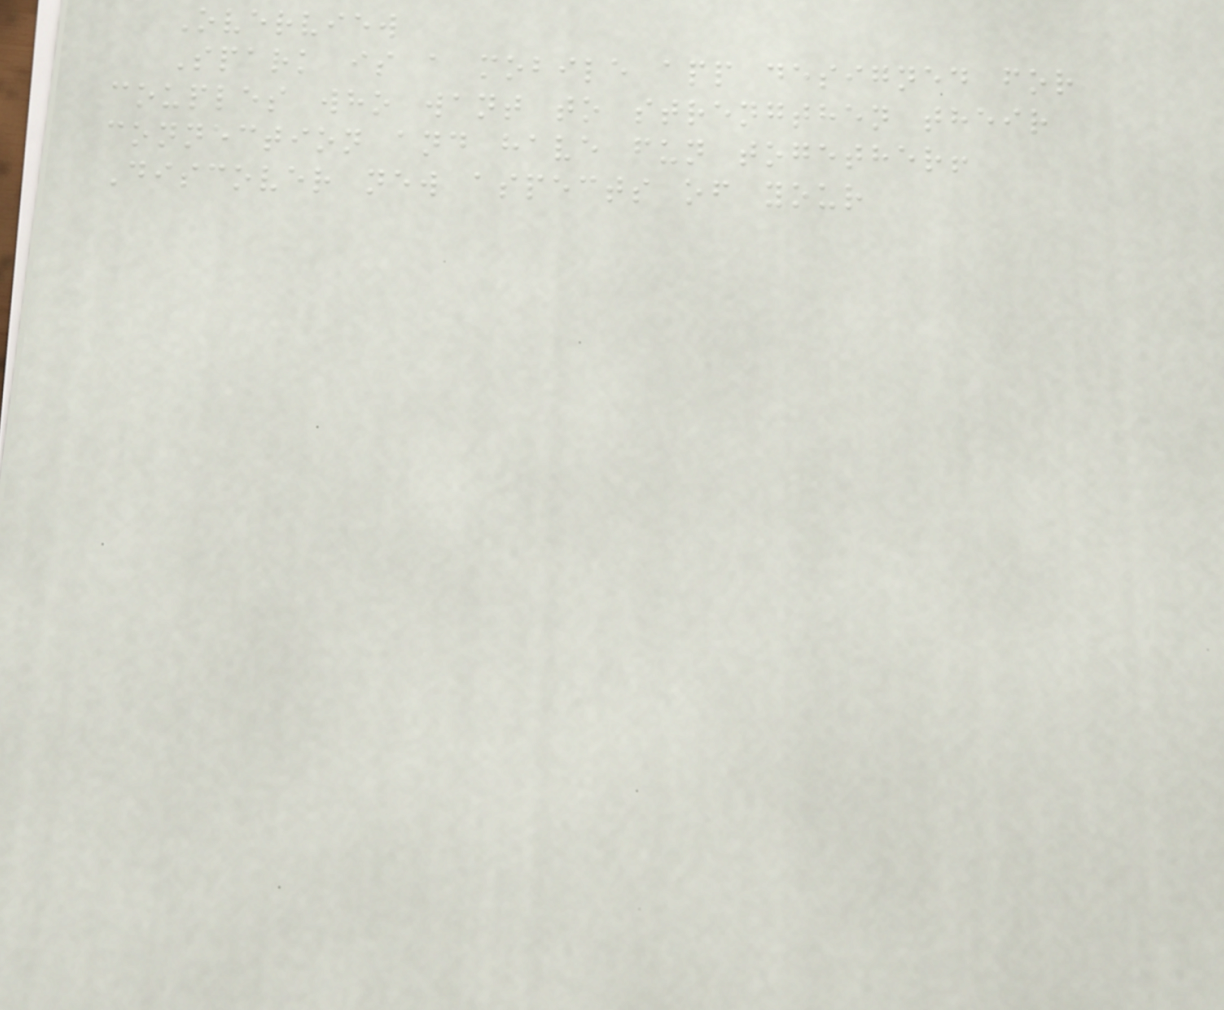Overview
Spark is a mobile app designed for
couples who want to strengthen their
connection and have fun together!
Discover new aspects of your
